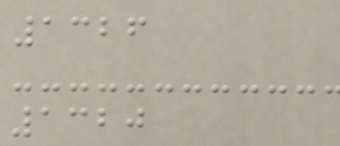1326
1320
